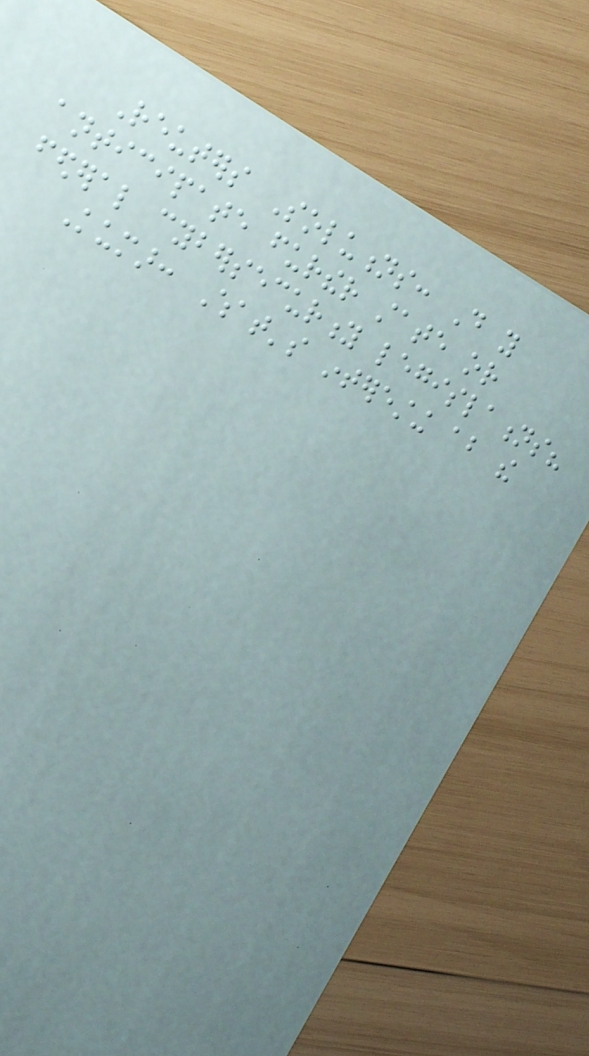Reuters Solutions: Do you
anticipate further state or
federal cybersecurity legislations?
Kumar: What's interesting about the
